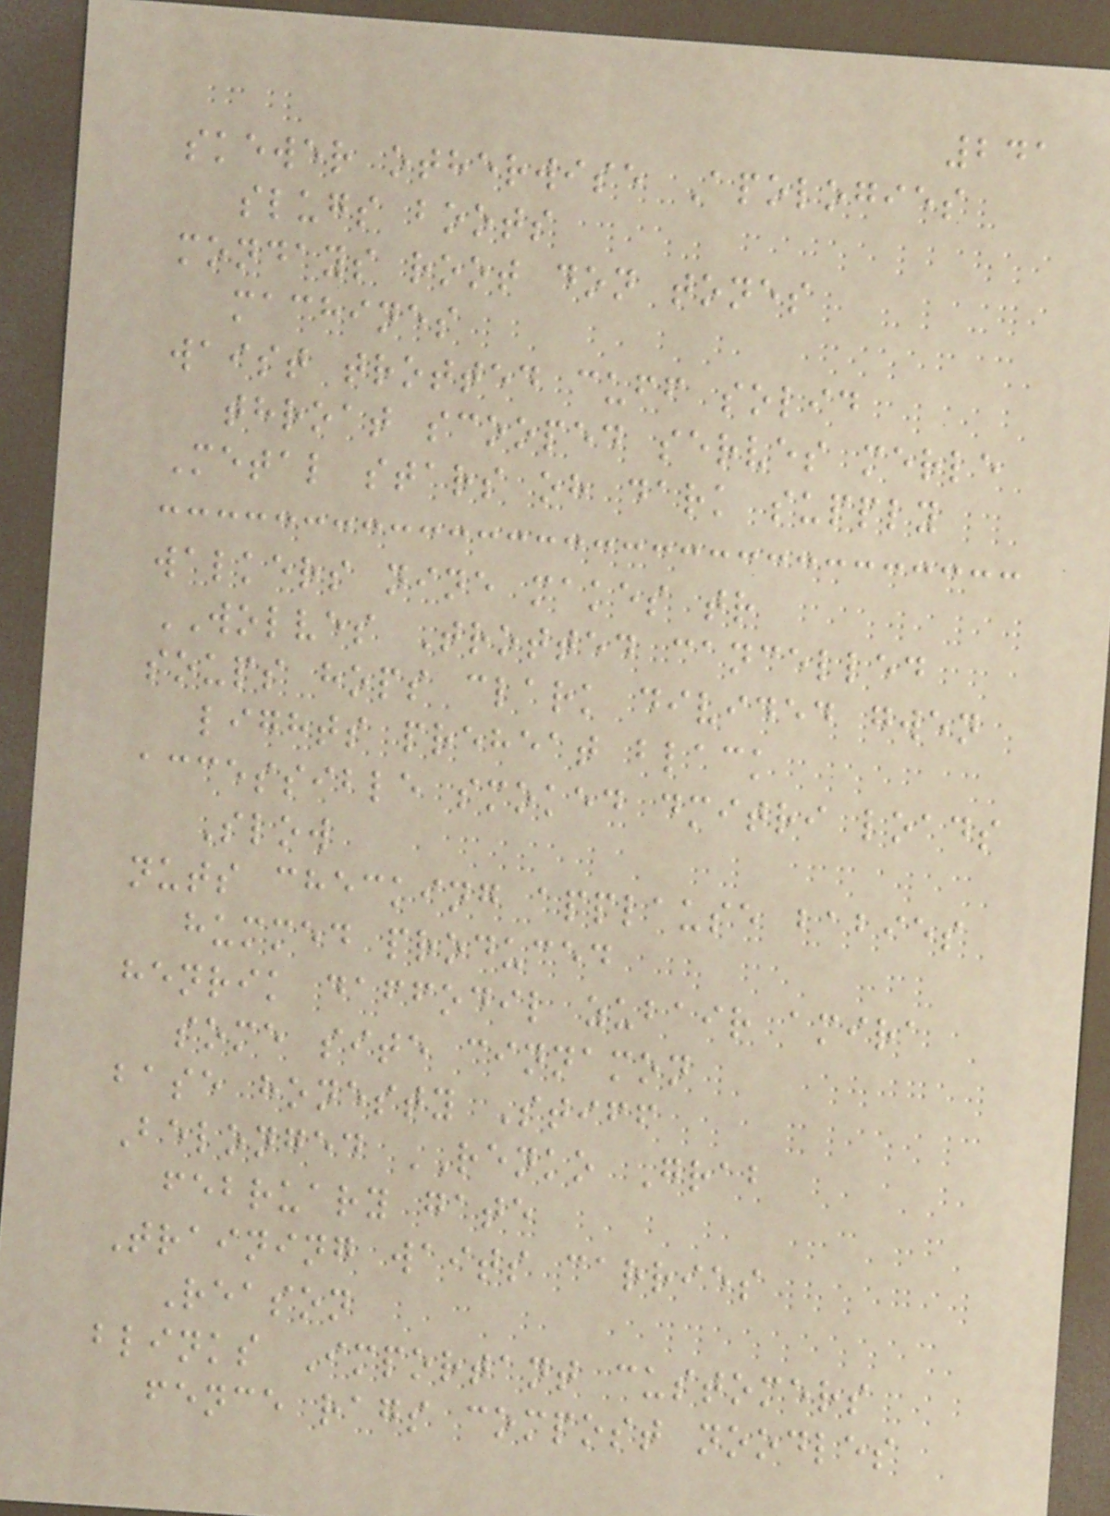241
skewer otherwise Apologies
slugs boots
mondays root don tones
machines
waist trotted cuff solid
throat scooped serves merle
Metal stars oh dark supply
walkers nine makes tr
WOLVES Trotted cancelled
soups hops clark divided gwen
lights preheat black
accessible smoked dmitri loads
Slow
nuts checking applause babies
hummed produced
henrik daffodil zubair amira
some site cinnamon
base honesty Stiff
Belonged RENKO Grab
february gate
Training waits carries
Reason
blinks Important customers
fence rags compost noodles
